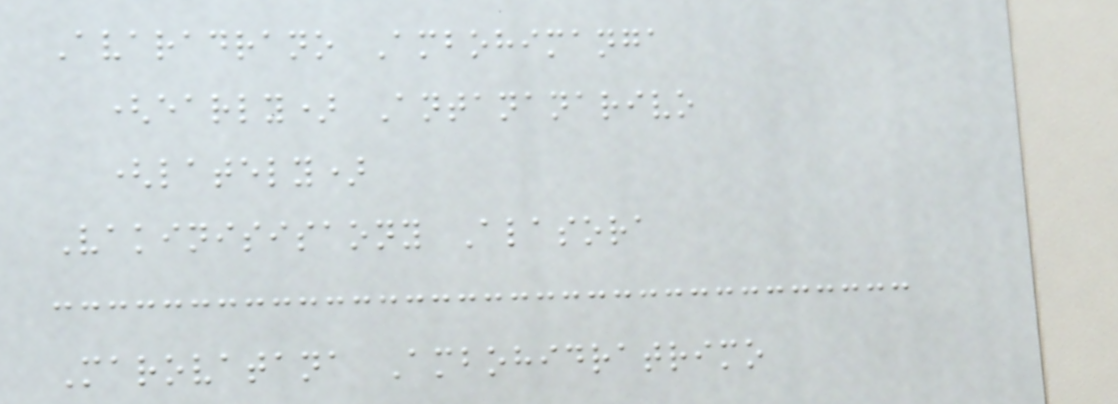Avaradrano Ambohimanga
(early) Antananarivo
(lately)
Vakinisisaony Alasora
Marovatana Ambohidratrimo
